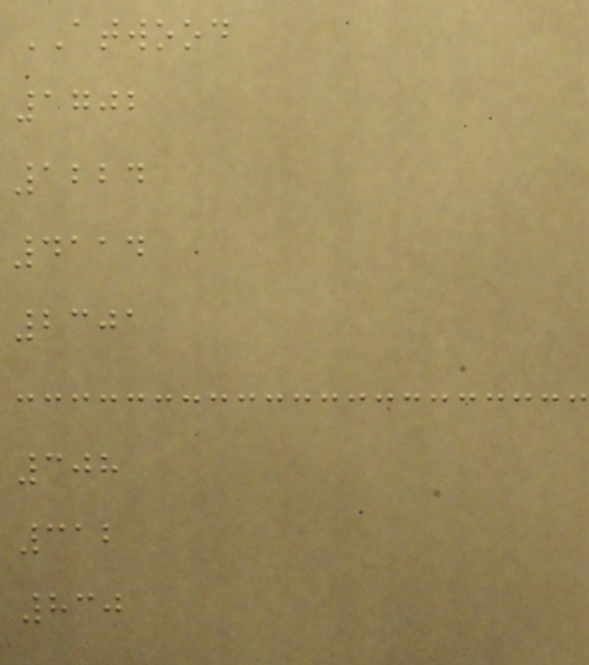ATWOOD
1702
1224
4114
2301
308
312
830
